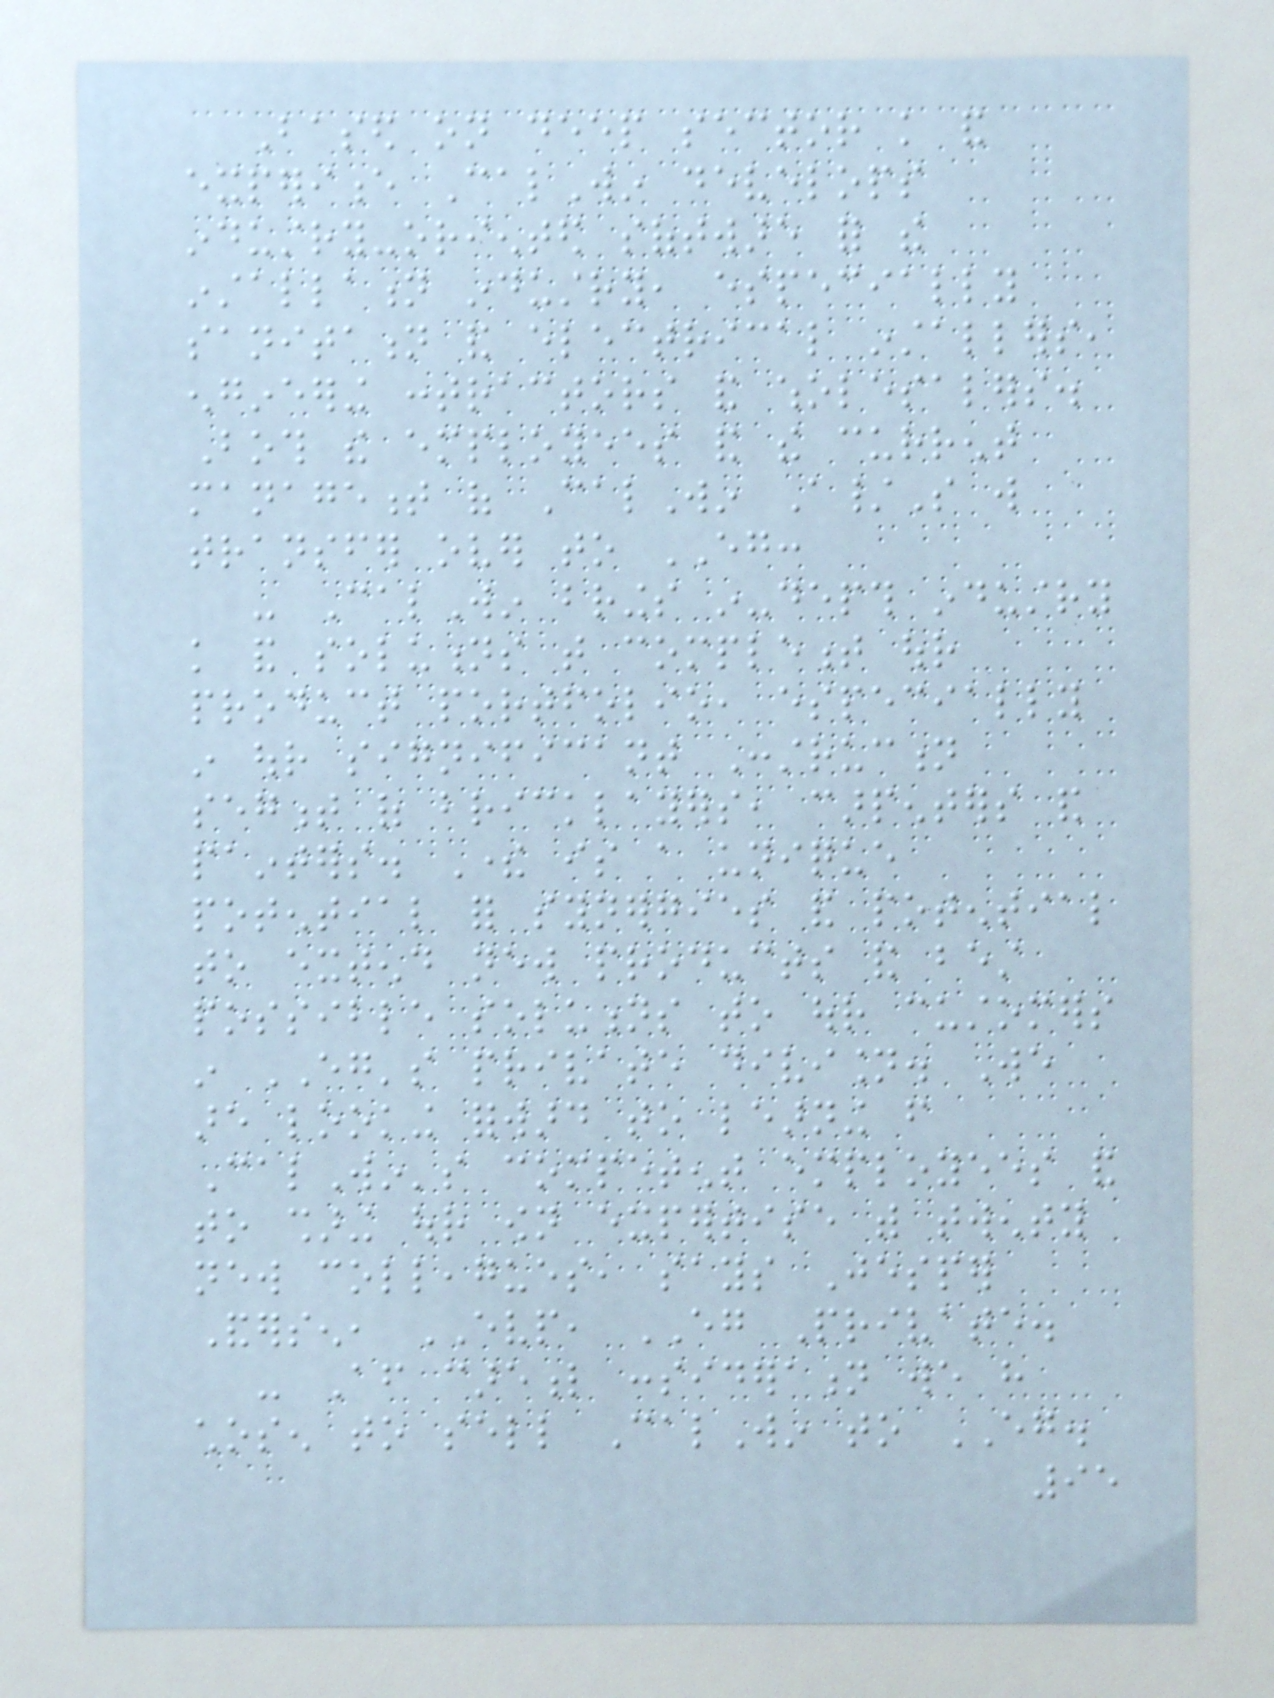Based on deep sector knowledge and
experience CalWin develops
industry-oriented software for the
installation industry, especially
sanitation and electrical installers,
engineering contractors and wholesalers.
Both the employees and the current
management of CalWin A/S will
transfer over to EG:
- CalWin brings in-depth industry
knowledge and solutions that complement our
product portfolio, especially
in our significant Construction
segment of bricklayers, carpenters and
painters. There is a unique
potential for synergies and potential
to extend new products and best
possible solutions to our customers
in EG's private division. We
are looking forward to learning from
CalWin's competent employees and
to sharing our own expertise with twenty
new colleagues, says Jesper
Andersen, EVP, EG Private.
- After careful consideration we have
chosen to sell CalWin to EG.
95
